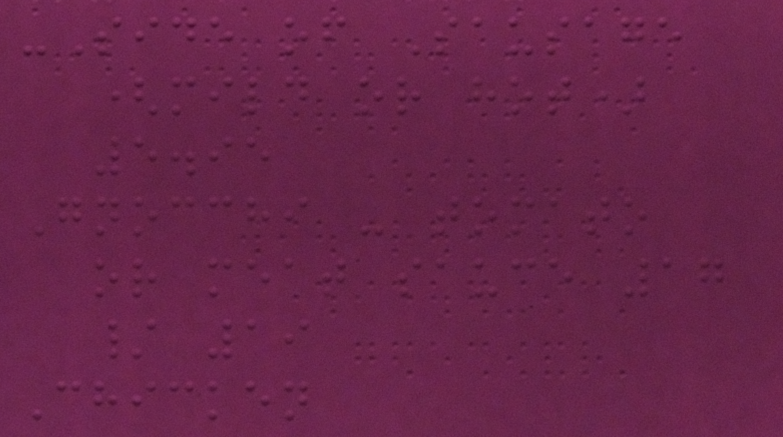-Side of Sausage
(mild or hot)
5.95
Gnocchi - tomato
or meat sauce 17
/ 19
Chicken
